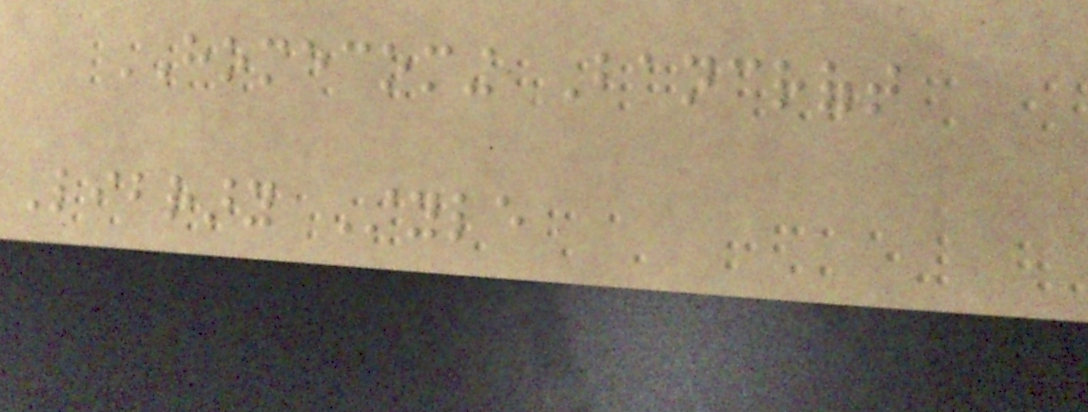HOMECOMING Bancroft
Library Style
